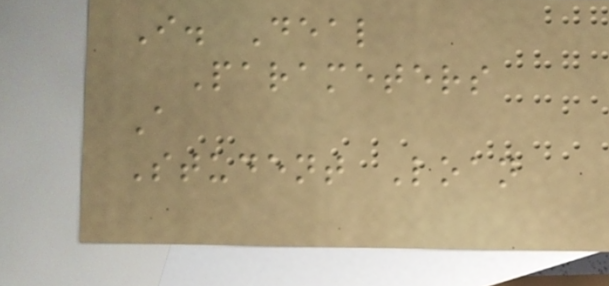I. Deal
Parameters
A
Student Loan
